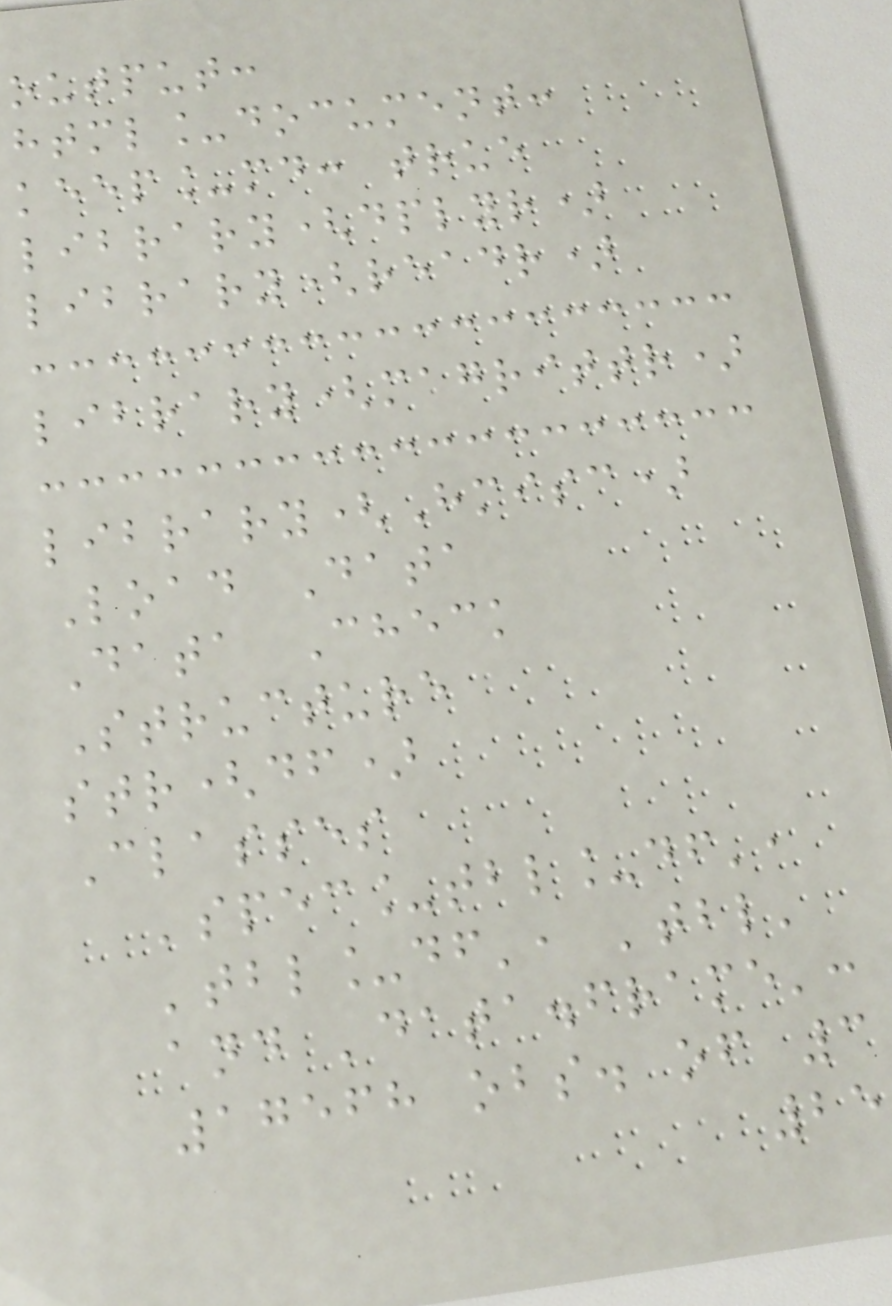output:
html_document:
keep_md: true
library(dplyr)
library(readr)
library(magrittr)
library(Hmisc)
Load Data
Data Check
Structure
str(df)
Classes
'spec_tbl_df',
'tbl_df', 'tbl'
and 'data.frame':
17568 obs. of 3
25
